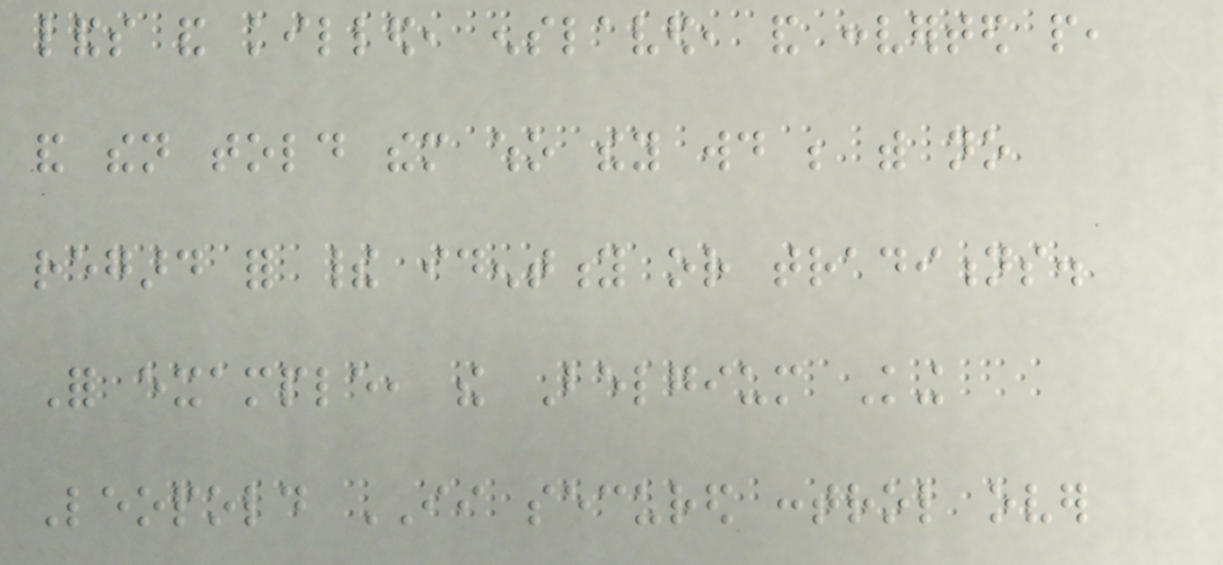lands and killed, enslaved, and converted people,
and then told them who they would be with no
regard for their identity or traditions.
For example, the Belgium King
Leopold II secured control over
